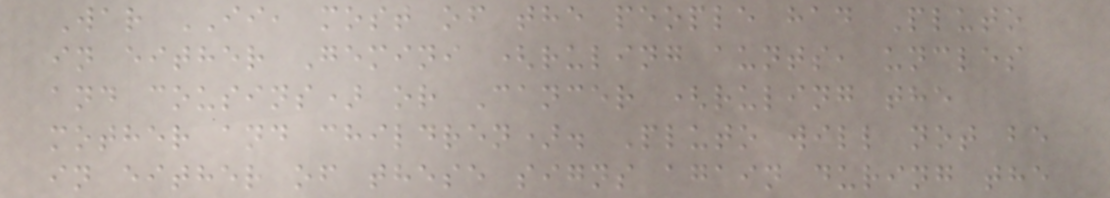War II, most of the people had Pluto
in either Gemini (ruling aunts, uncles
and cousins) or Cancer (ruling the
mother and children). Pluto will not be
in either of these signs again during the
